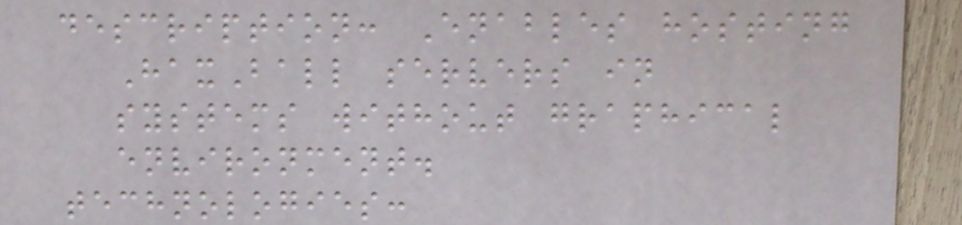description: Enables hosting
HaxBall servers in
systems without graphical
environment.
technologies:
